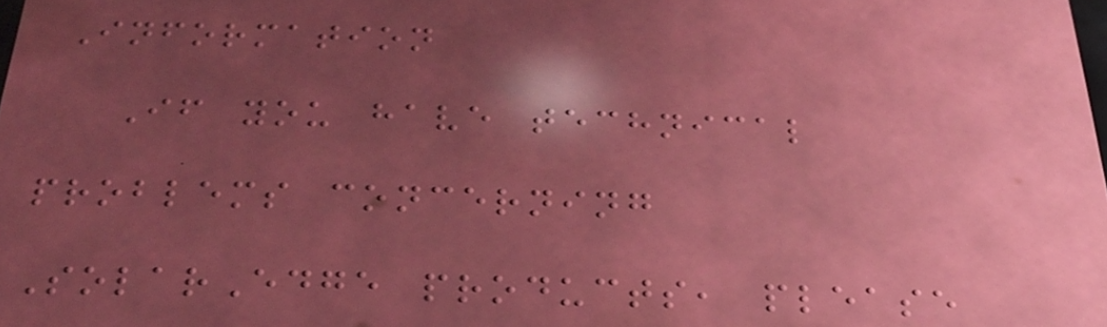Information
If you have technical
problems concerning
SolarEdge products, please
